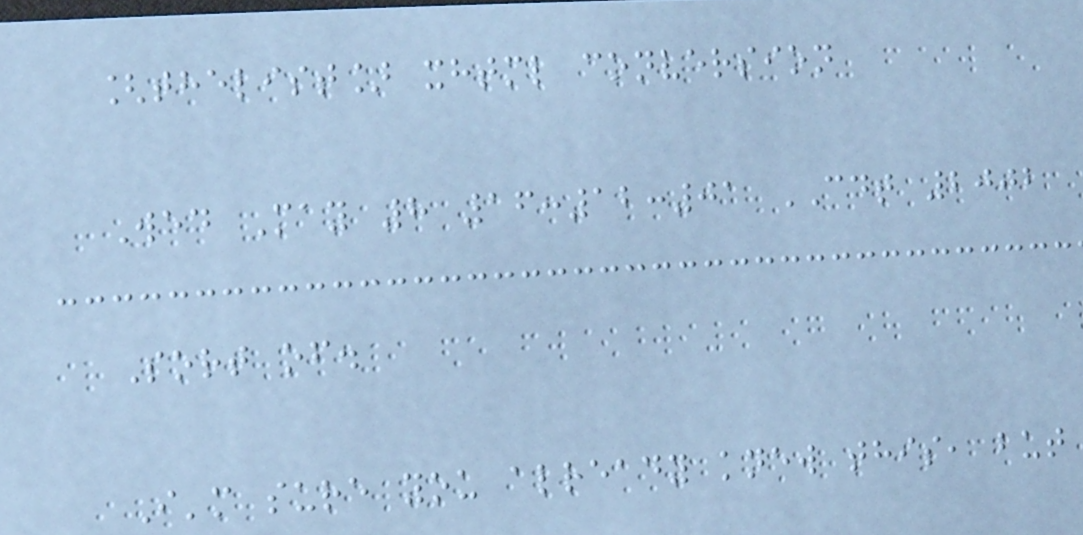[thelist] xhtml conversion
Wed May 8 16:12:01 CDT 2002
Sort of.
I'm sure you already knew this, but
